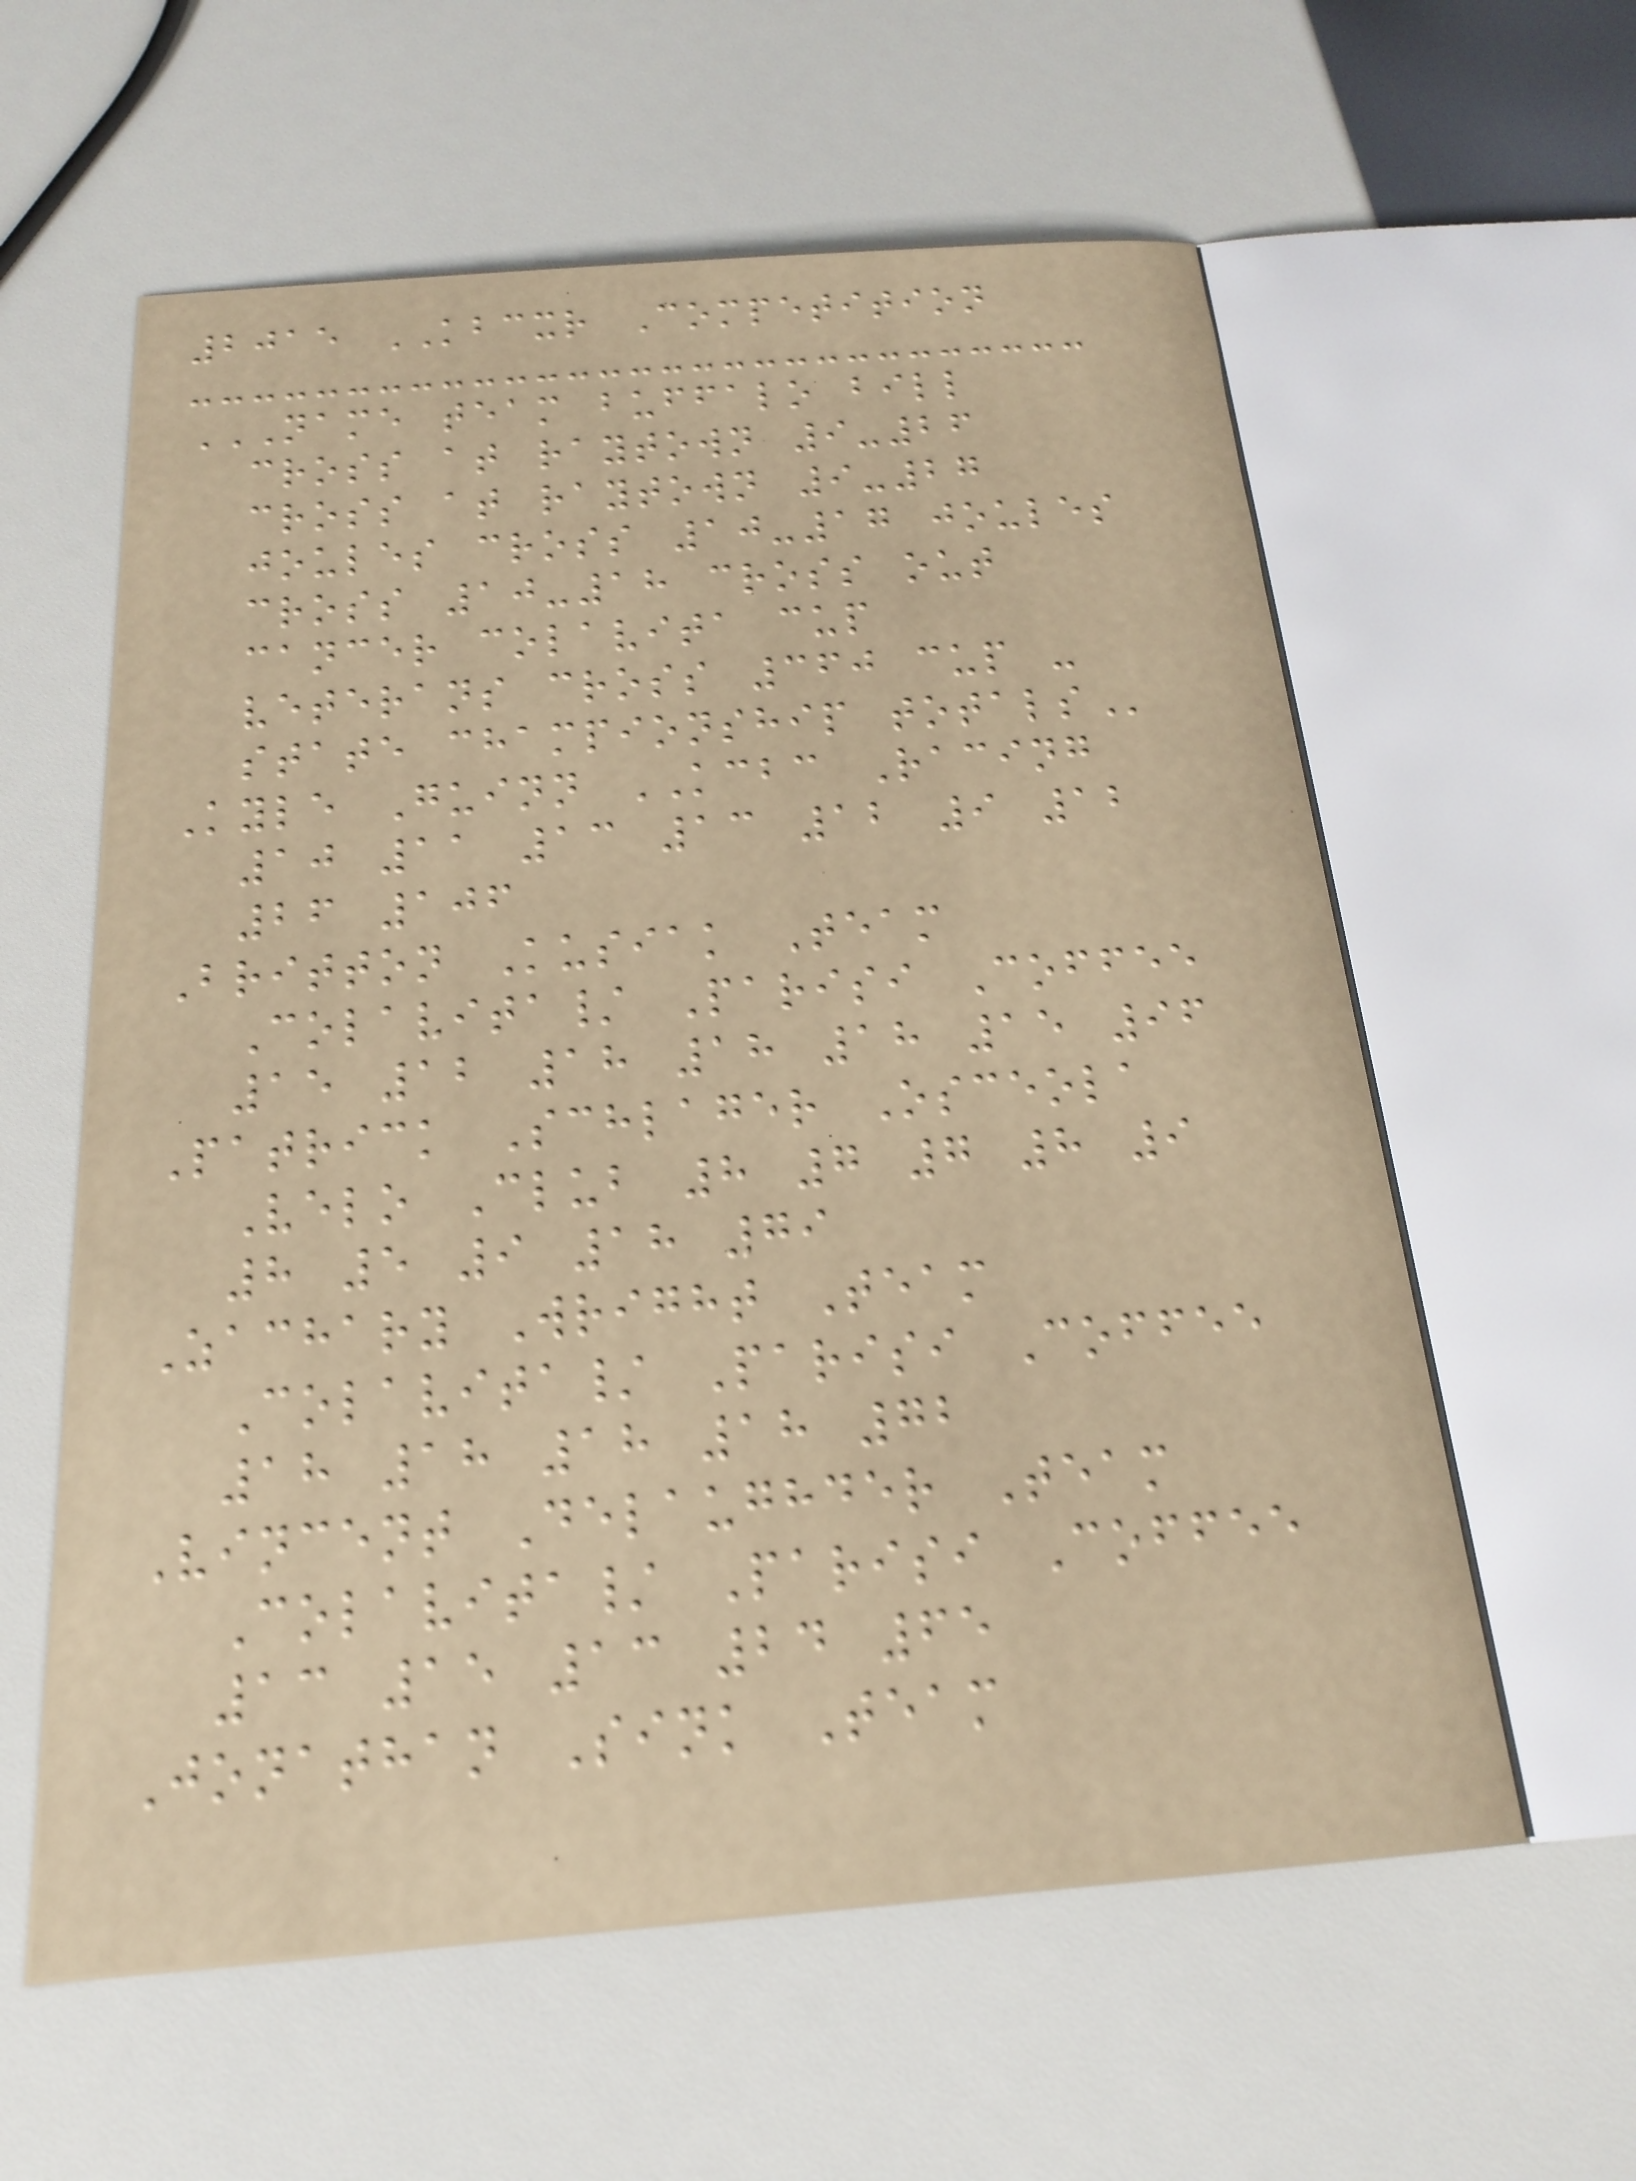2015 KBCXR Competition
NAME TEAM BUFFALO BILL
CROSS AT RAYTOWN 9-26
CROSS AT RAYTOWN 9-27
JOULES CROSS 10-17 JOULES
CROSS 10-18 CROSS OUT
CANCER COLAVITA CUP
VETERANS CROSS 360 CUP -
STATE CHAMPIONSHIP TOTALS
Kyle Guinn KCBC Racing
10 11 13 13 12 9 12
26 106
Britton Kusiak Team
Colavita/ Parisi Coffee
15 12 18 18 18 15 96
Patrick Schlager Osceola
Velo Club 8 7 7 8 9
8 5 9 18 79
Zachary Wright Team
Colavita/ Parisi Coffee
18 18 18 18 72
Vincent Delaughder Team
Colavita/ Parisi Coffee
13 15 13 24 65
Jonathan Sink Team
